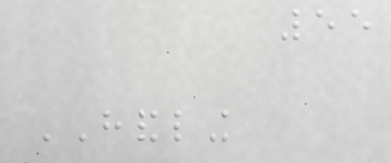55
HANDLING
